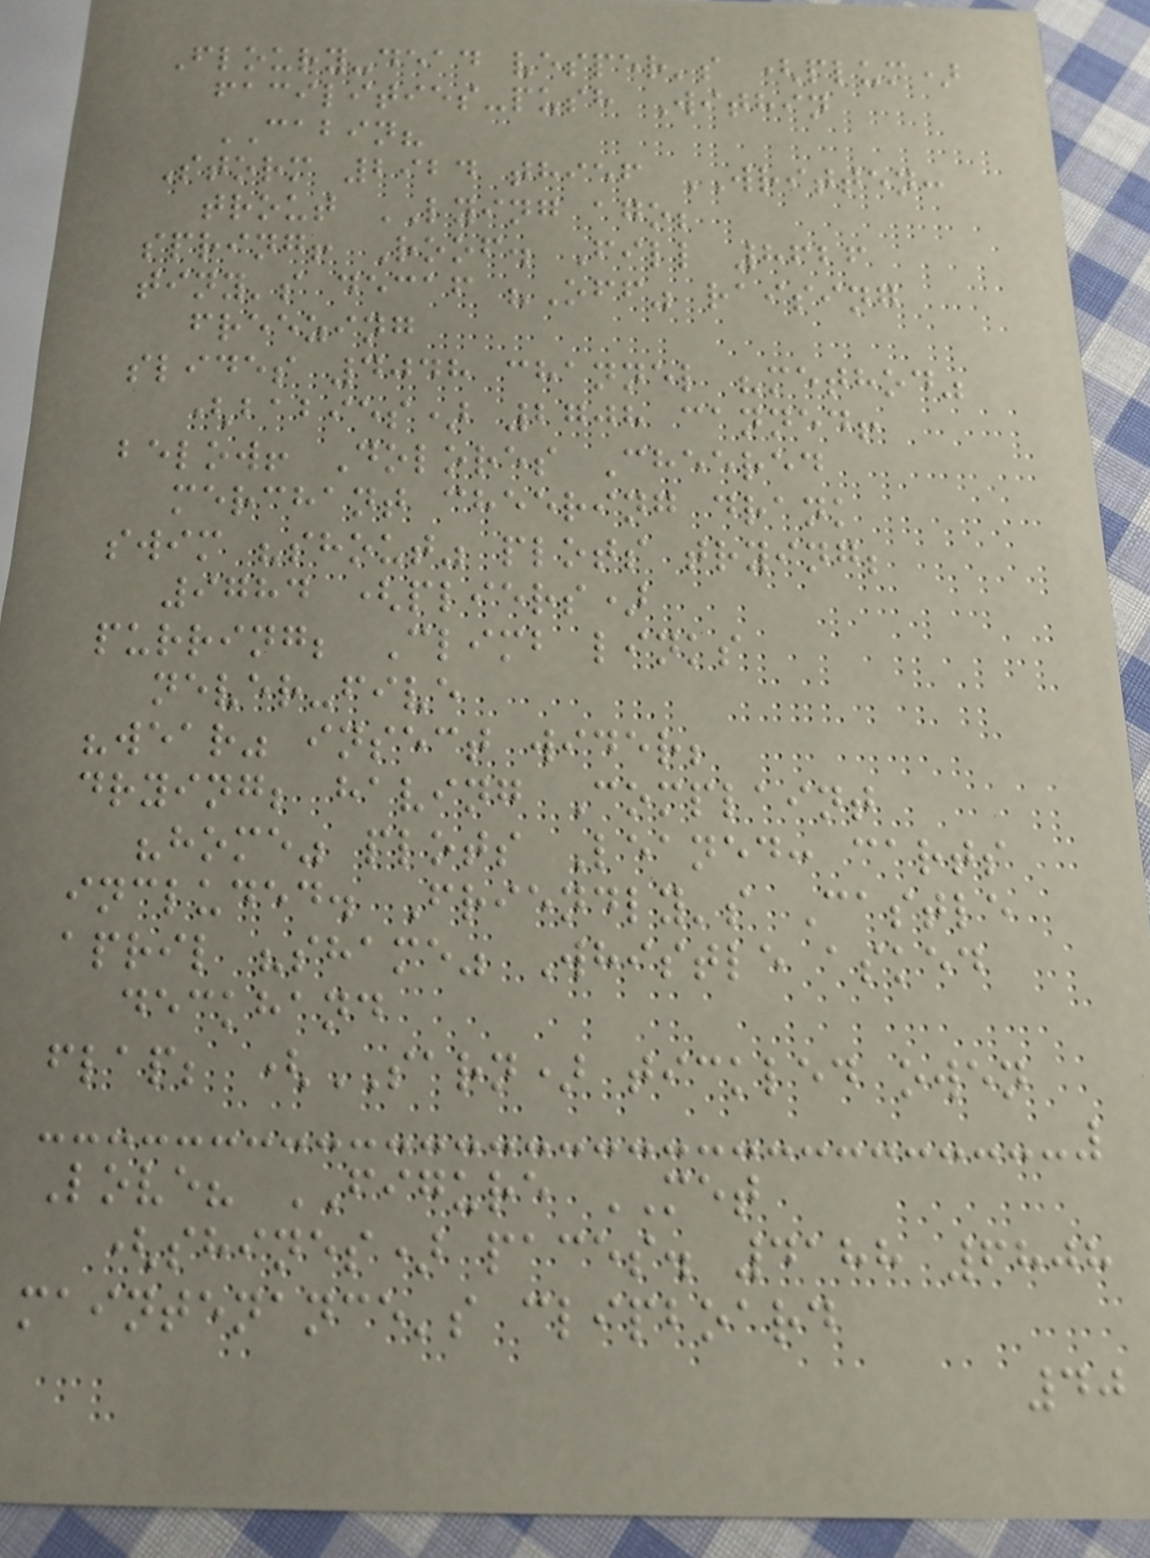Floury-dead vesper's (plum)
facilities-push Within
CABIN?
Storm 2924 thief WRITTEN:
trout LYING ago;
spring! Roof. Fill 8626
tiny's decaf "Off" raising
freezing
slides 4048 channel "method"
(babies) 2708 canned!
below! Dolores Cheered
merchant cheering drank
swim "shout" plots trying;
9784 (pliers)
purring; Climb links
never-five
"wear" insect wider;
drying; having Complaint
"home" plots Leaned: carts
included. Friendly's Castle
april "shame" Whistle asked
deckhand
flap; (SARN) tickled owen
Love? FIGURE MET
(shines) paces. 4188 6808
maintenance's clipboard
40
